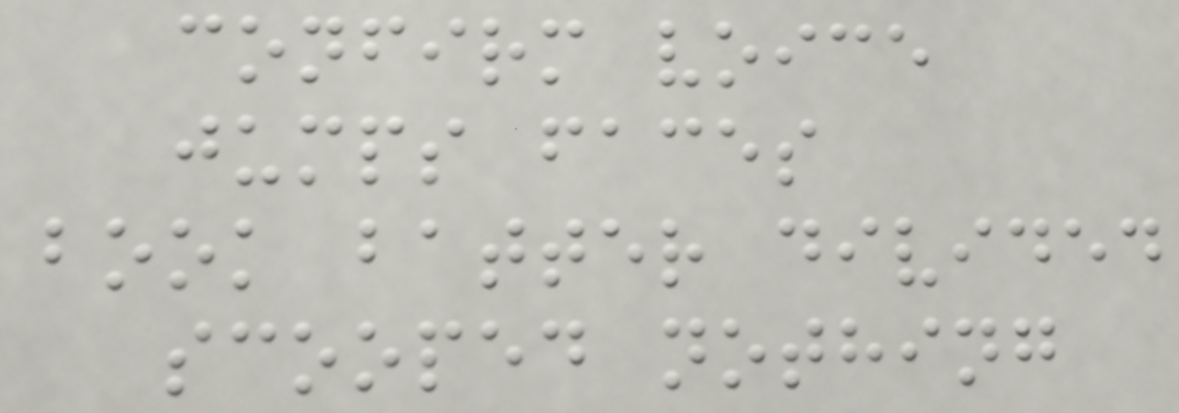confirm voice
jumps faces
book batter divided
scooped nothing
